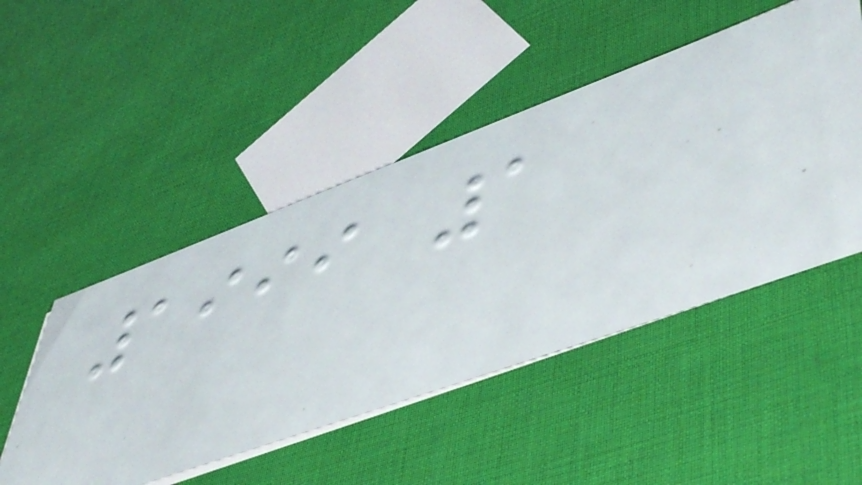1999 1
